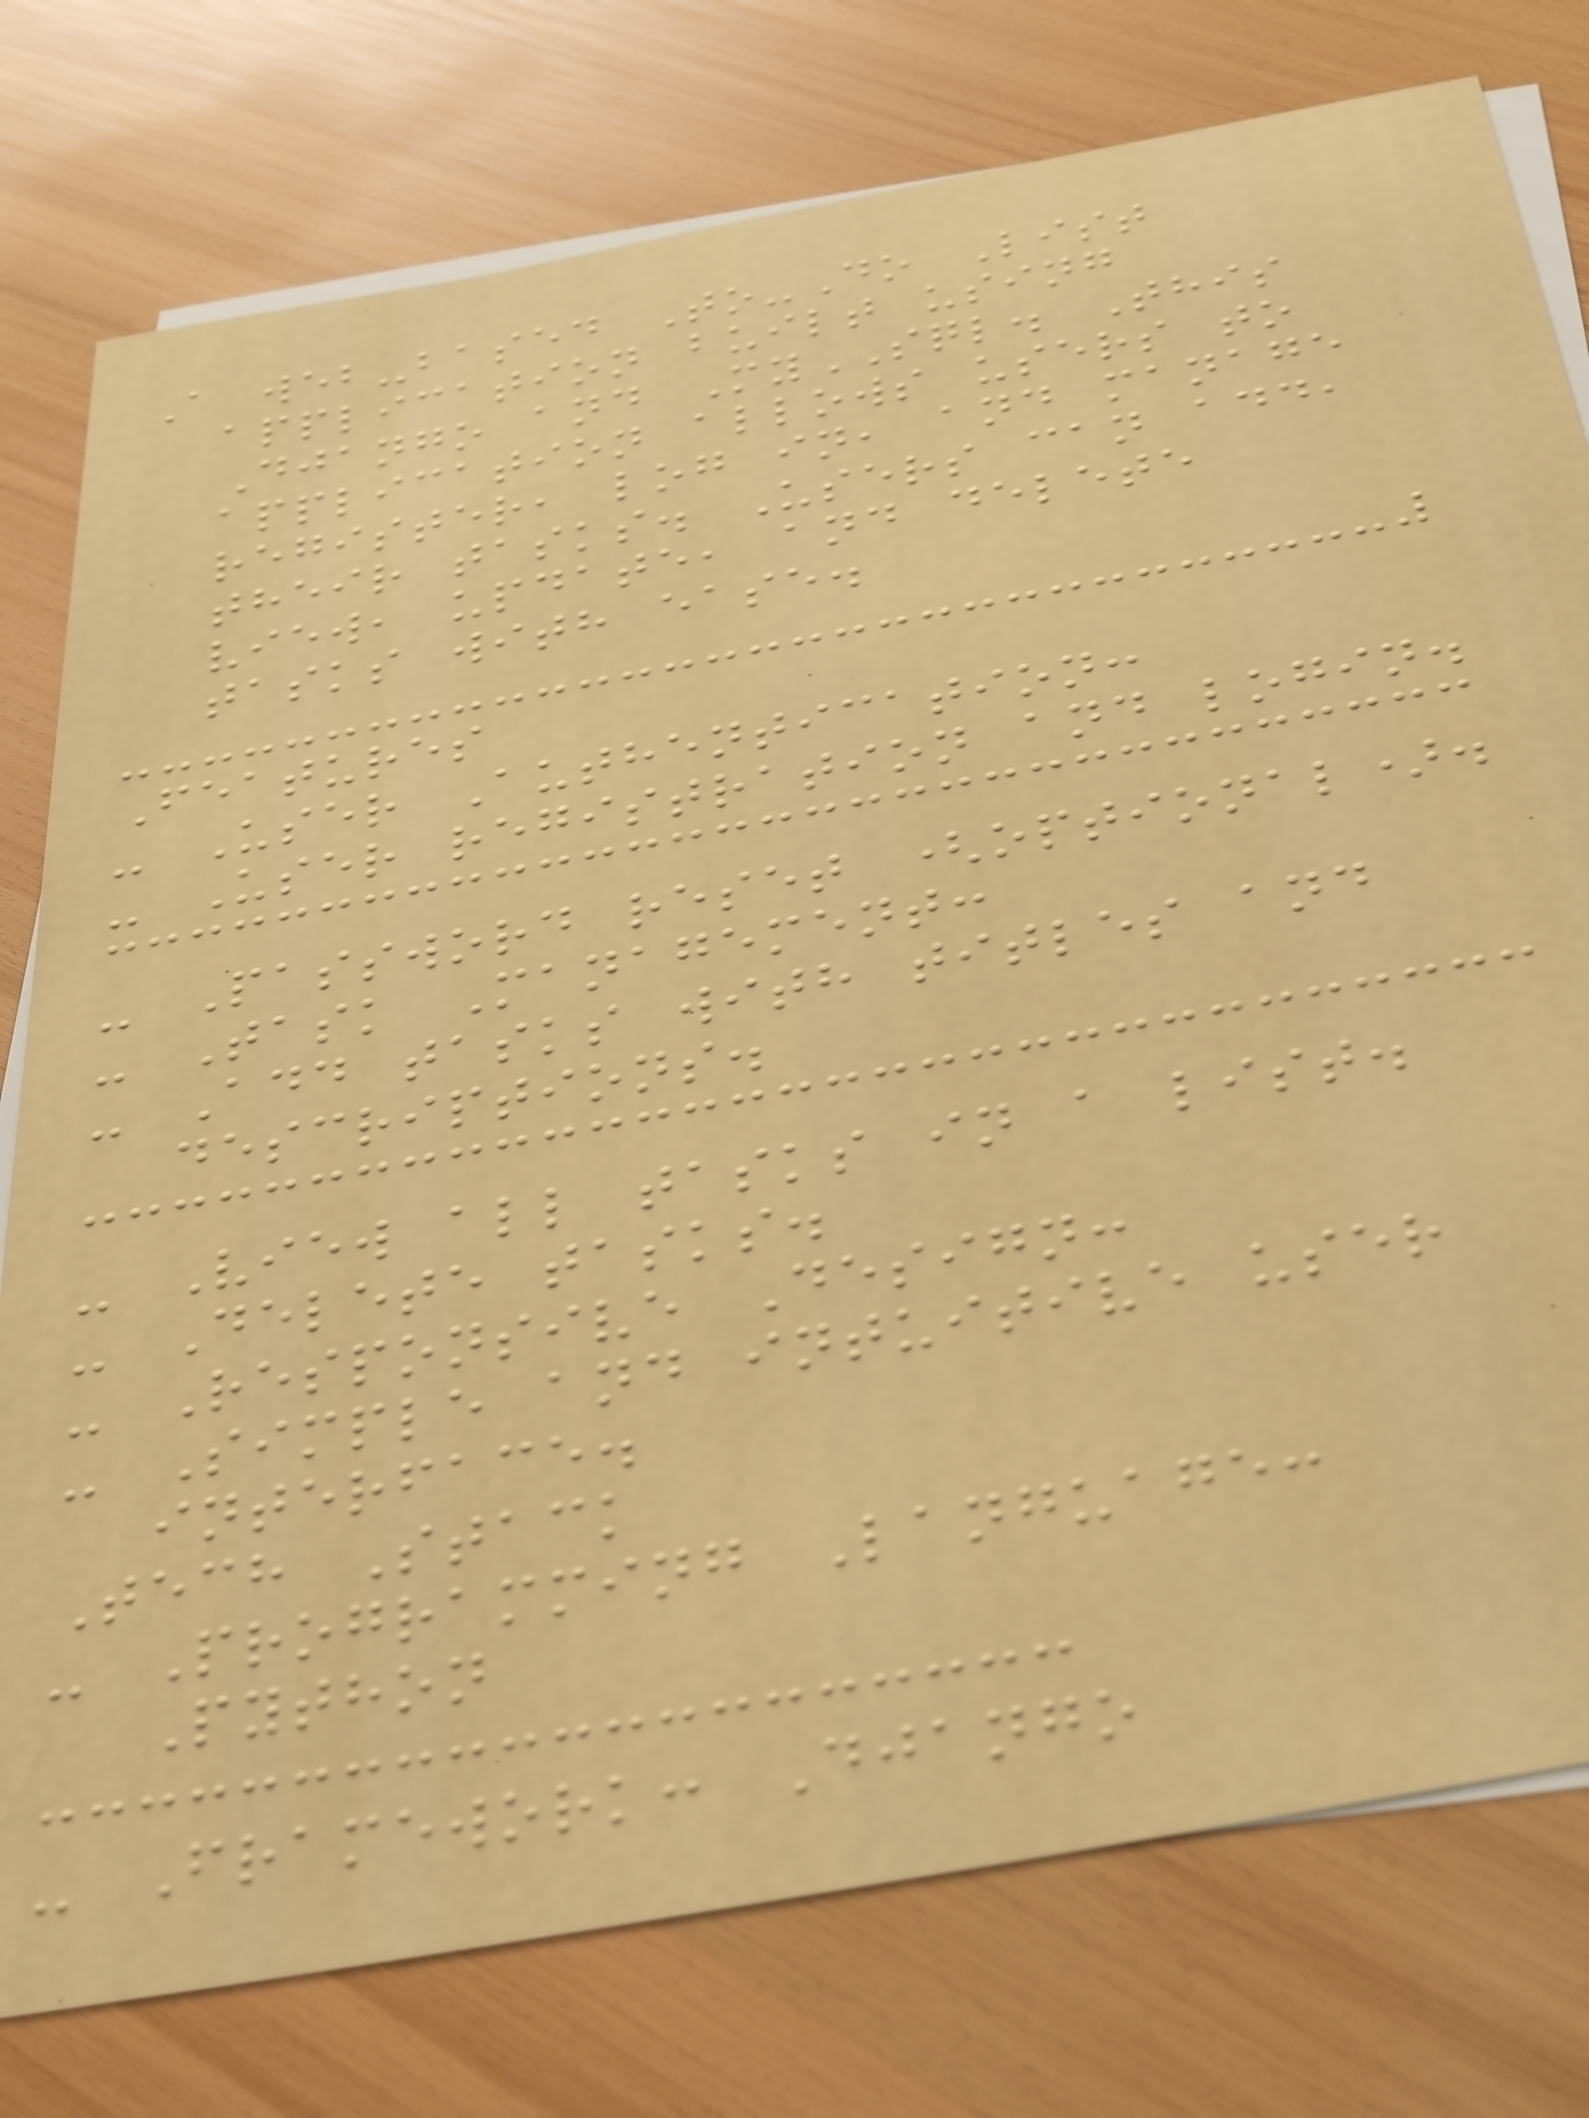A web-based To-Do List
application built using
Django and MySQL. This
application allows users to
register, log in, and manage
their tasks. Users can add,
view, update, and delete
tasks with ease.
Features
- User Authentication:
- User registration and login.
- Password reset (optional).
- Task Management:
- Add tasks with titles and
descriptions.
- View all tasks in a list.
- Delete tasks.
- Responsive Design:
- Simple and intuitive user
interface.
Tech Stack
- Programming Language:
Python
- Framework: Django
